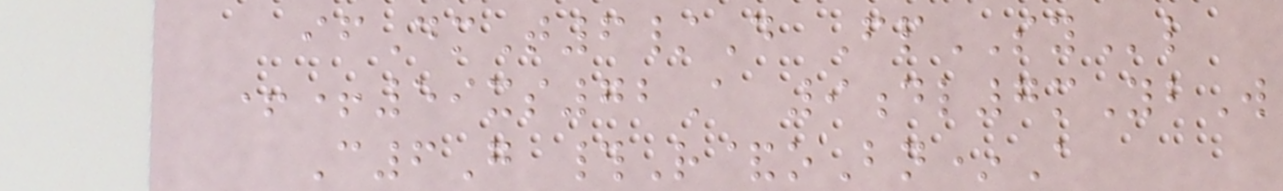ifDmT6/D FpSYl
++59xs72A 9dl7mYbW
C6G #R&oBn*A
